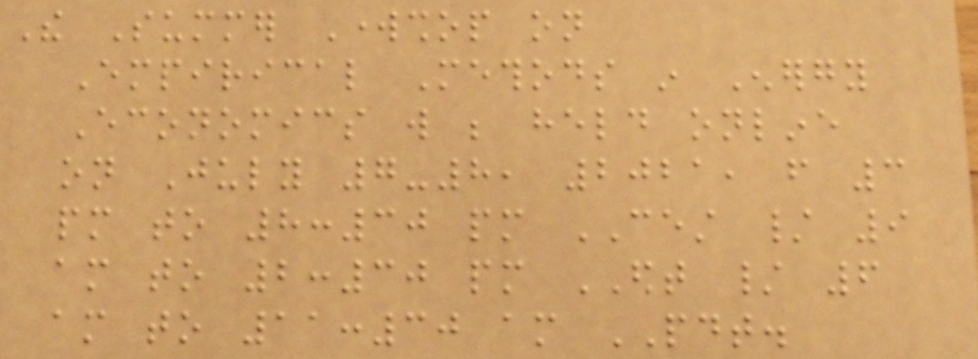The Summer Workshop on
Empirical Methods in Energy
Economics will be held online
on July 7-8, 2021, from 3
pm to 8:30 pm CEST / 9
am to 2:30 pm EDT / 6
am to 11:30 am PDT.
